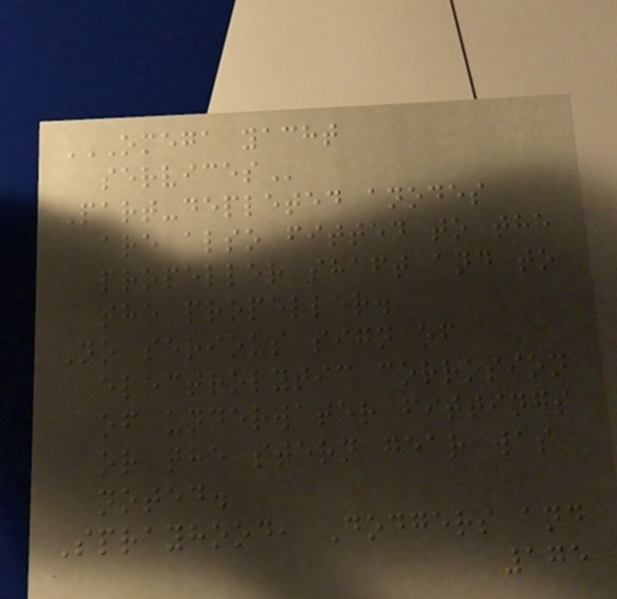OMEGA YACHT
SERVICES
Part-depleted anodes
are also fitted to the
propeller shaft and to
the propeller.
No serious sign of
electrolytic corrosion
of underwater fittings
or the stern gear was
noted.
Sprayhood, Dodgers and
175
